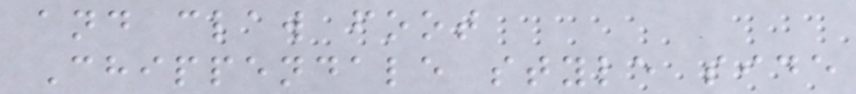and claw foot
Chippendale style side
